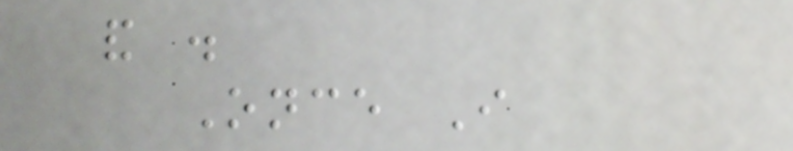and .
Once I
